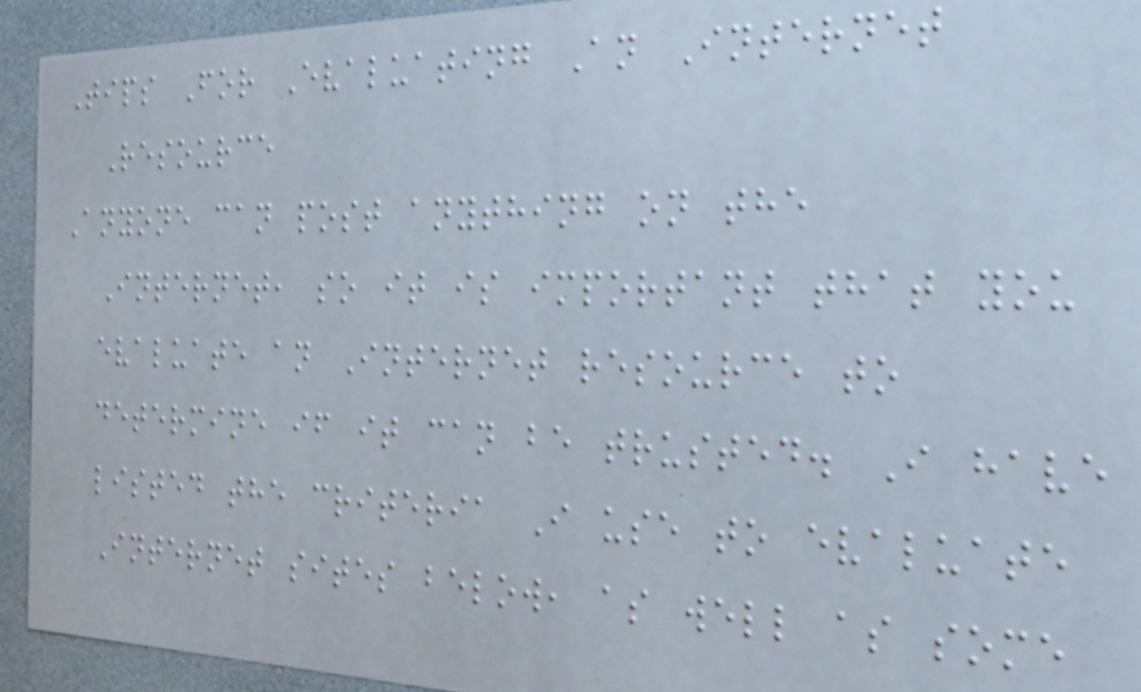Tips For Evaluating An Internet
Resource
Anyone can post anything on the
Internet, so it is important that you
evaluate an Internet resource to
determine if it can be trusted. I have
listed the criteria I use to evaluate
Internet sites below, as well as some
